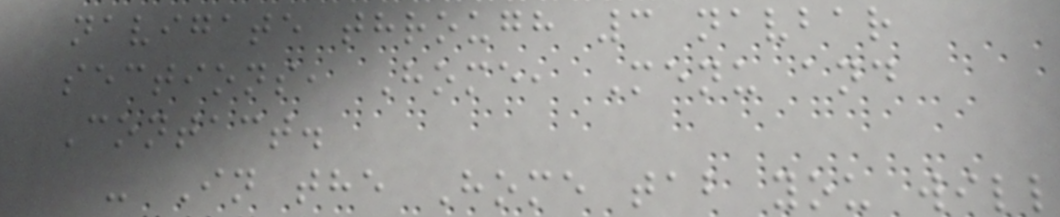navigate through 3 navbar
sections, Home, Menu and
Contact.
- In the Home tab you will
